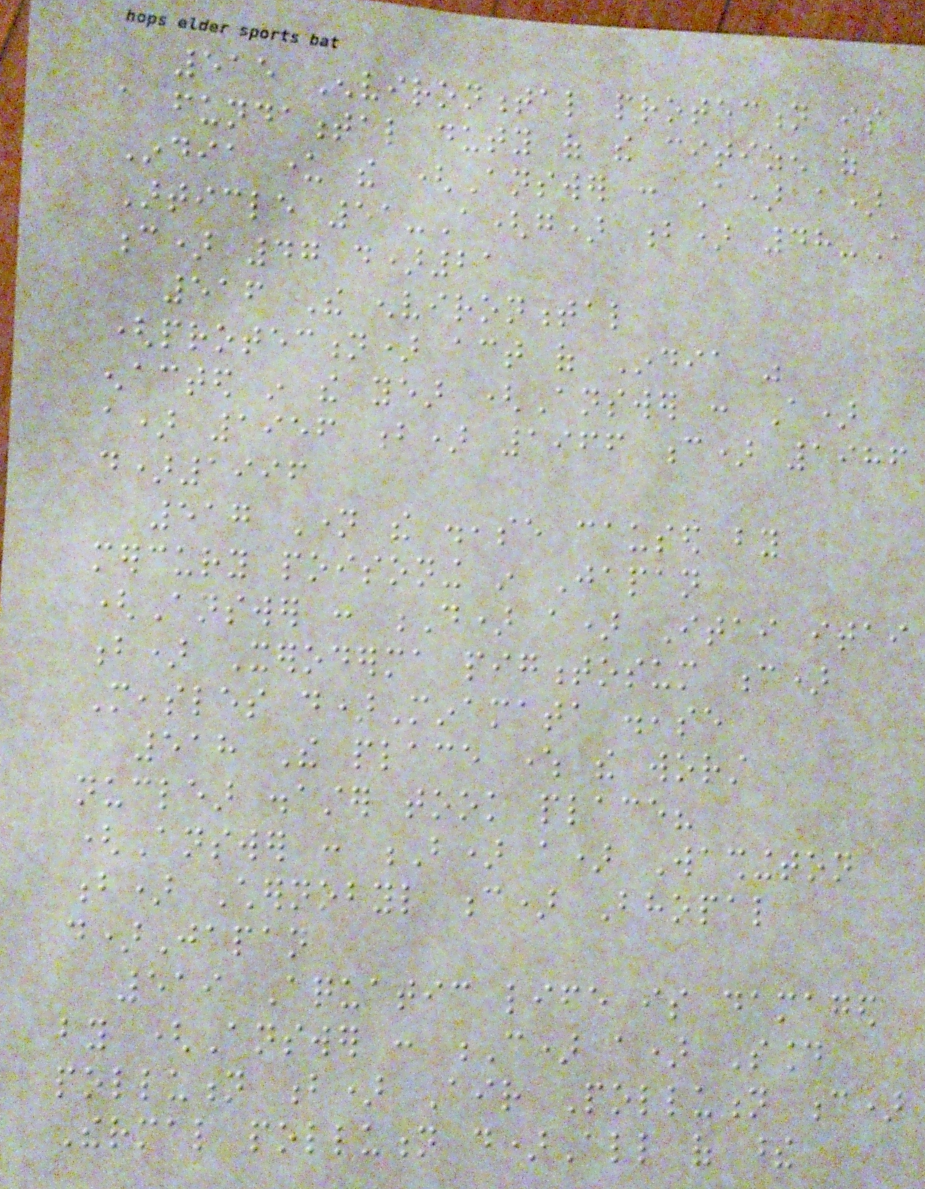515 Environmental protection is
a fundamental duty of the citizen of
India under the (Answer : A) a)
Article 51-A(g) b) 48-A
c) 47 d)21
516 The environmental
(protection) act of India was
enacted in the year (Answer : A)
a) 1956 b) 1966 c) 1986
d)1996
517 Name the disease caused by
mercury poisoning in Japan
(Answer : D) a) Itai itai
b) Xeroderma pigmentosum c)
Measles d)Minamata disease
518 The place where the worst
nuclear disaster took place?
(Answer : B) a) Washington
b) Chernobyl c) Bhopal
d)Japan
519 Aquatic life is damaged
by (Answer : C) a) Sound
pollution b) Air Pollution c)
Thermal pollution d)All of these
